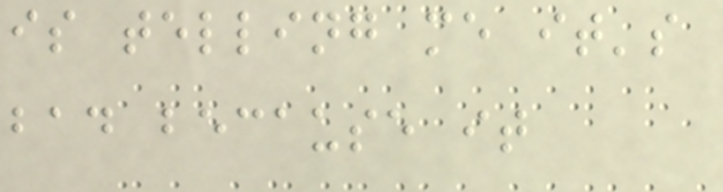is telling me it's
bad because it
